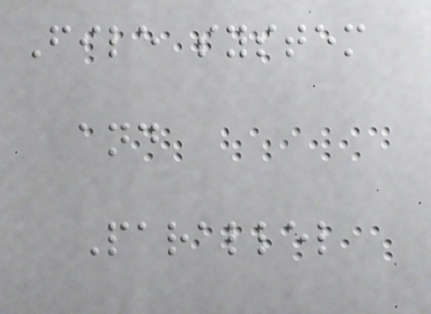File system
and
Parallel
